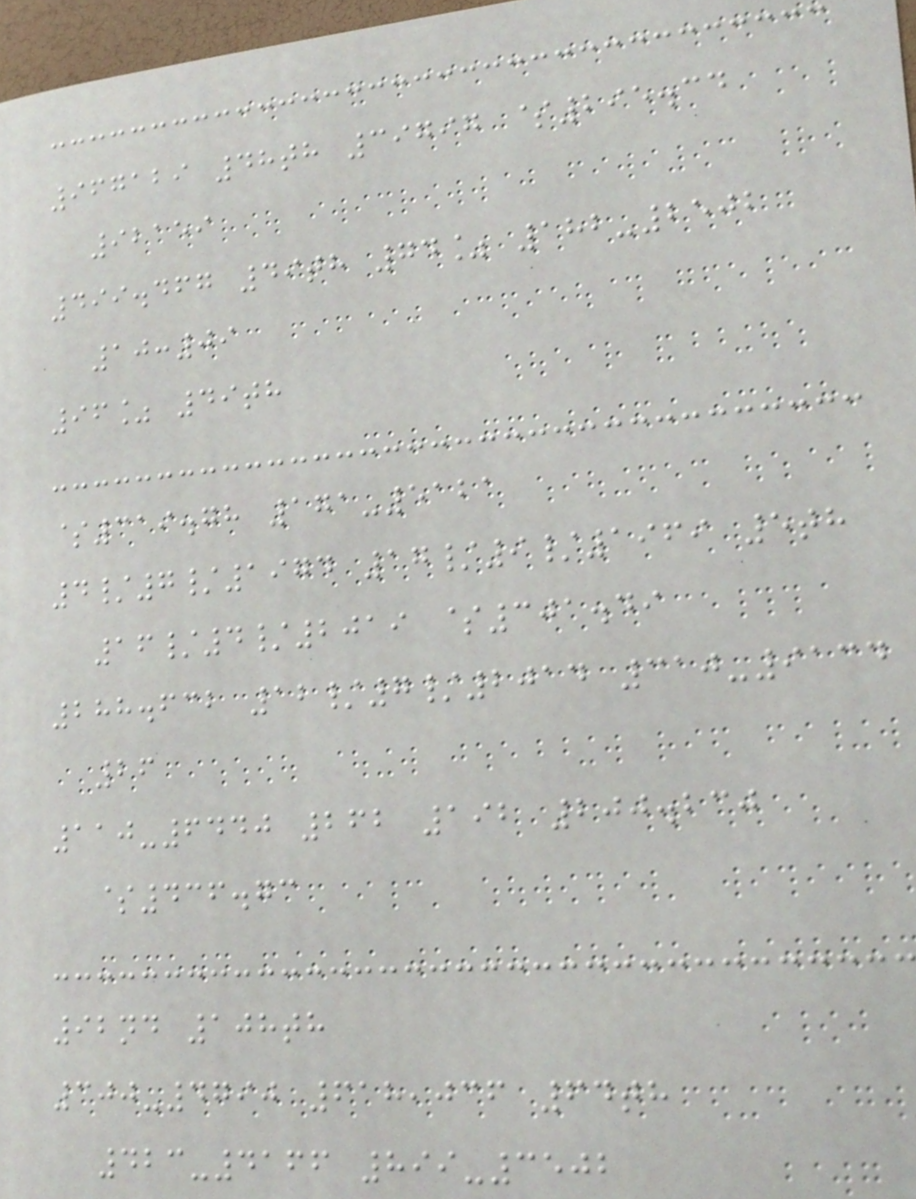967129 48th 39797 $295.34
92159
499.467 49th 74% 182-2502
10:09
96% 49th
$319.78 171-5121
4/7/1974 17/9/1969 5th
16/4/2019 $301.49
288.632 12/7/2014 310-9134
26
110-6440 262 192 200.230
$436.73
92nd 108th
300-4790 618,036 64th
423-4166 899-3502
